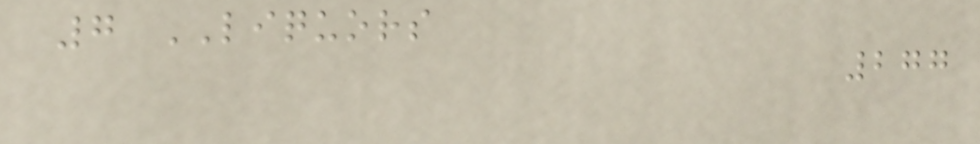7 LIQUORS
277
